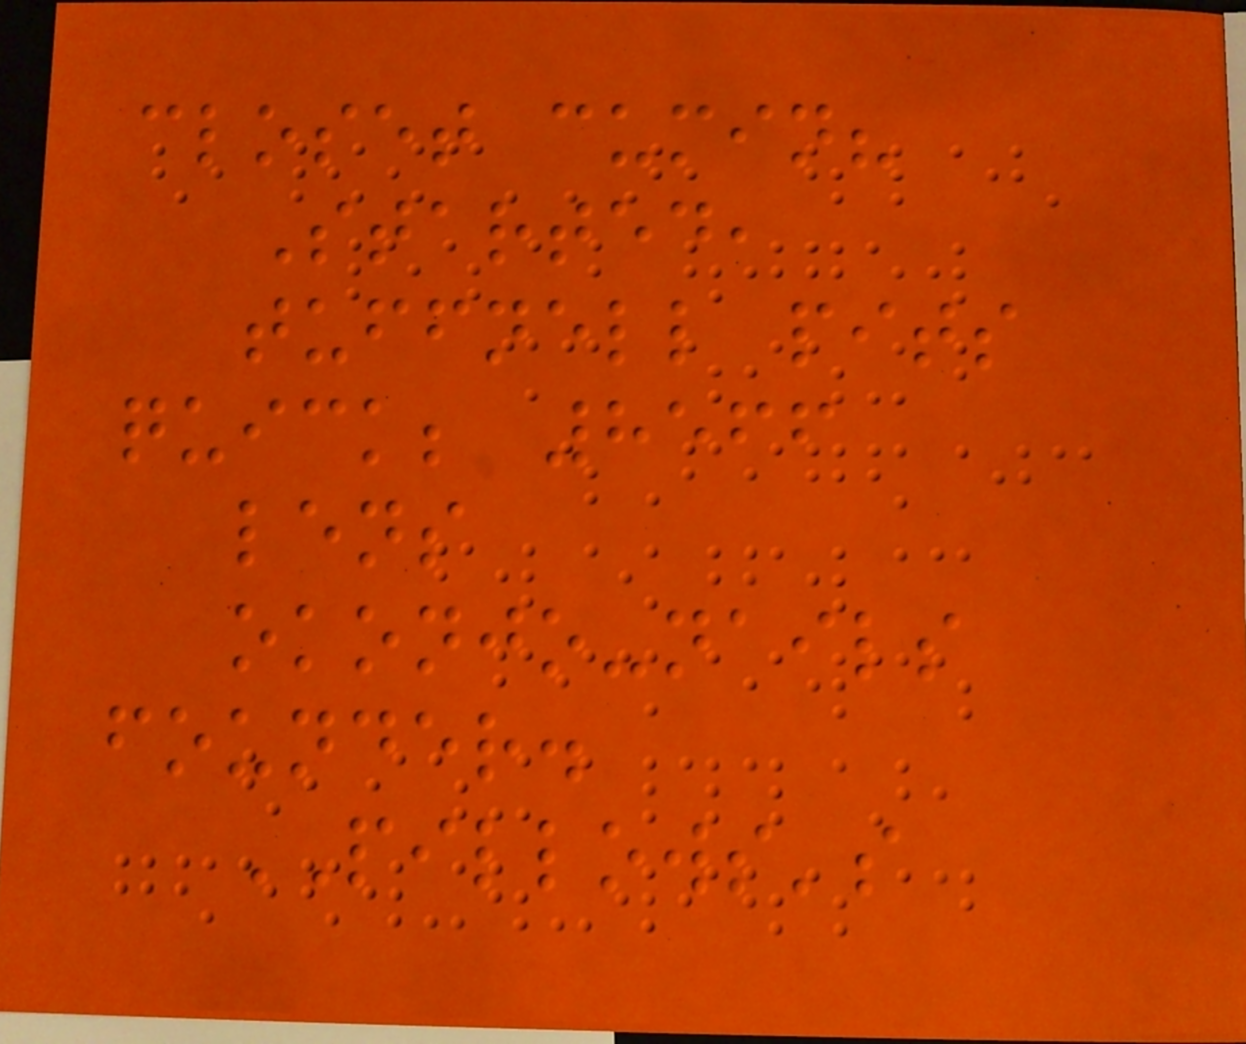closet cumin?
Started,
tuffnell pits
quick; 8566
lens
okonjo-nails
founder.
PILLOWS's
